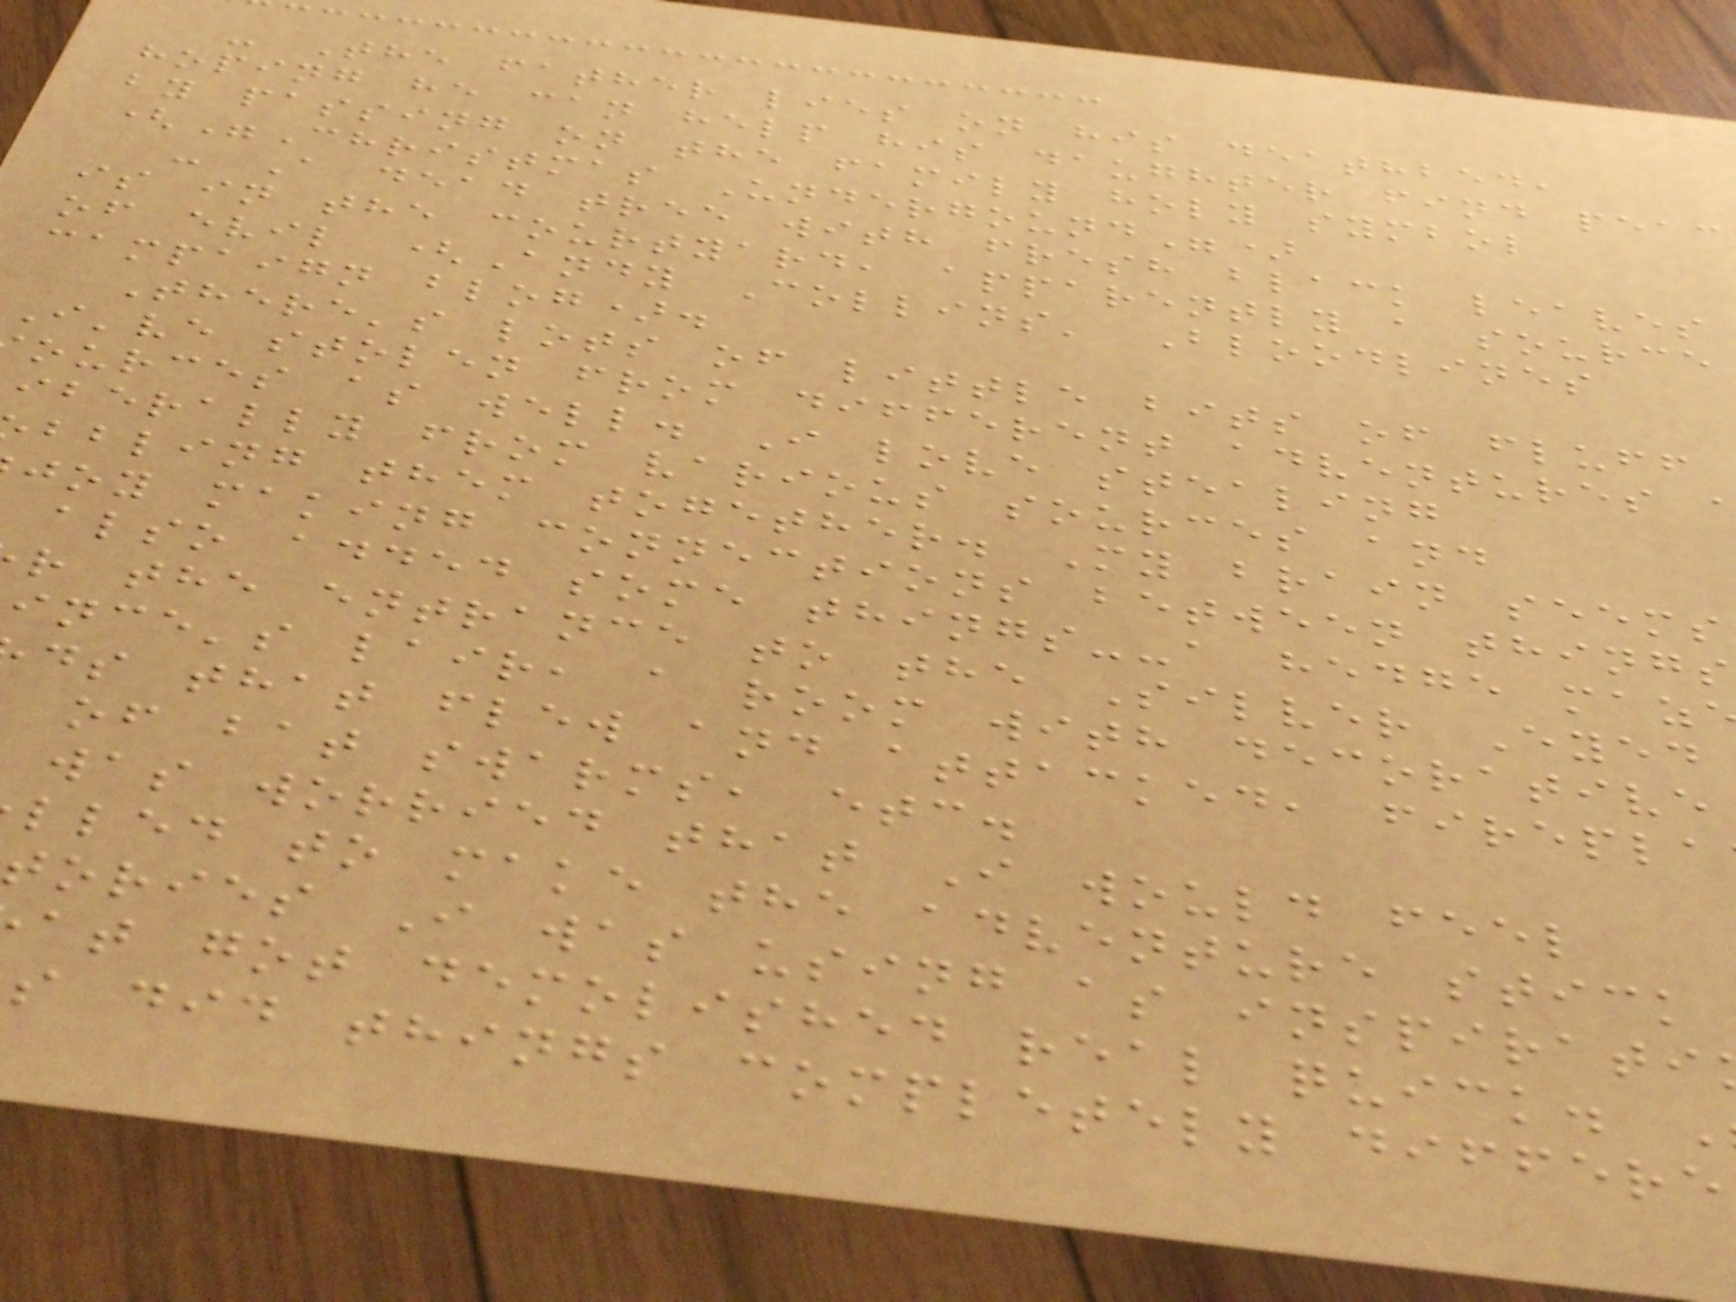- The father lies on his deathbed,
hoping he can help his daughter find peac
by passing on the family holy symbol
("Christmas Undergound")
- A dead tree with fresh black leaves
is in the courtyard, apparently a source
of evil (Andy Collins' Bloodlines
campaign blog).
There's lots of little bits of fluff
I've stolen from different adventures
ources as well. I love stealing
iberally from various sources and
bbling them together. My brain seems
joy making connections between things
also added some things--a hedge maz
r the entrance to the Silver Eyed
ince's lair, a room with decorative
ds that flew and attacked, firepla
of bat swarms, etc.
was worried that I would feel
lled to make the adventure stick
tories I was using as inspirati
at got demolished real quick.
s did things completely differe
